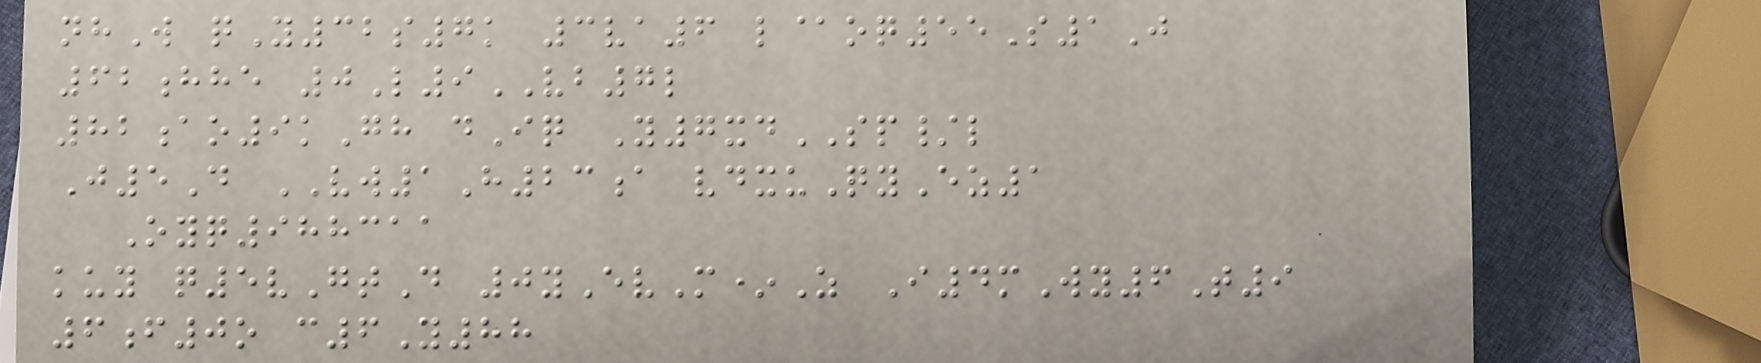nhW qY32s7k 3va6 l@oq55S1J
62hhe 0L9VB7l
82ao9kGh dIq Y7xdSP/l
J5D VW1H23a vdxuQyEz1
Oyq988311
kuy q5vGtD 0yEvM*Z I4mWy6T9
6f0o c6Y88
